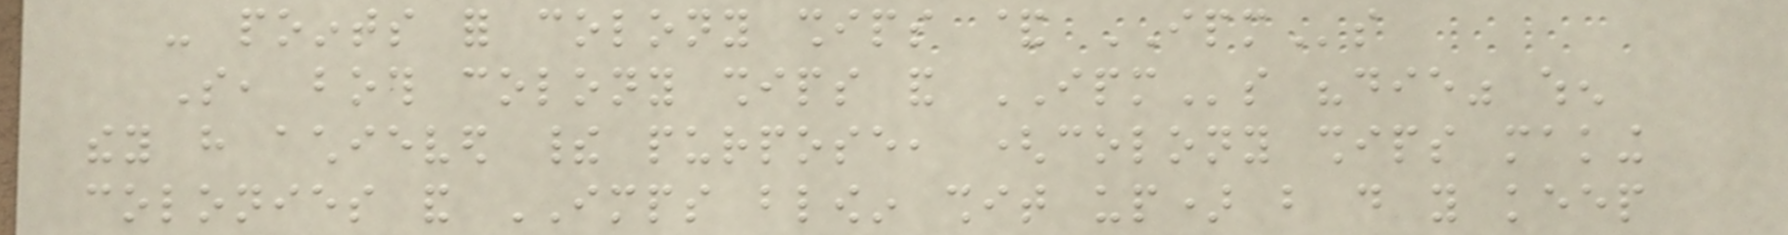- points for colony ships & IPMs
So, both colony ships and IPMs "die" when
they have achieved their purpose, (colony ships making
colonies and IMPS blowin shit up) but do you keep
